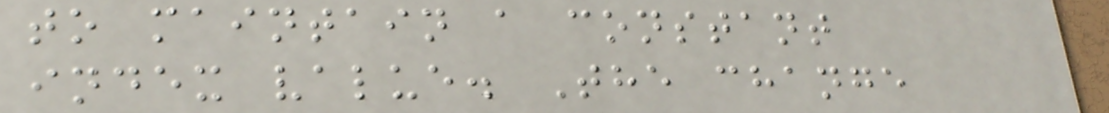to maintain a constant
index value. The change
